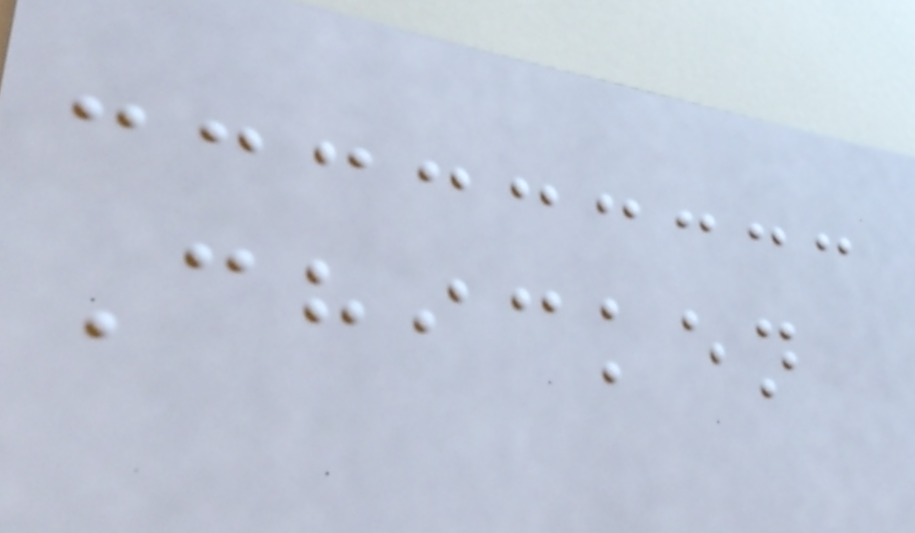Chicken
